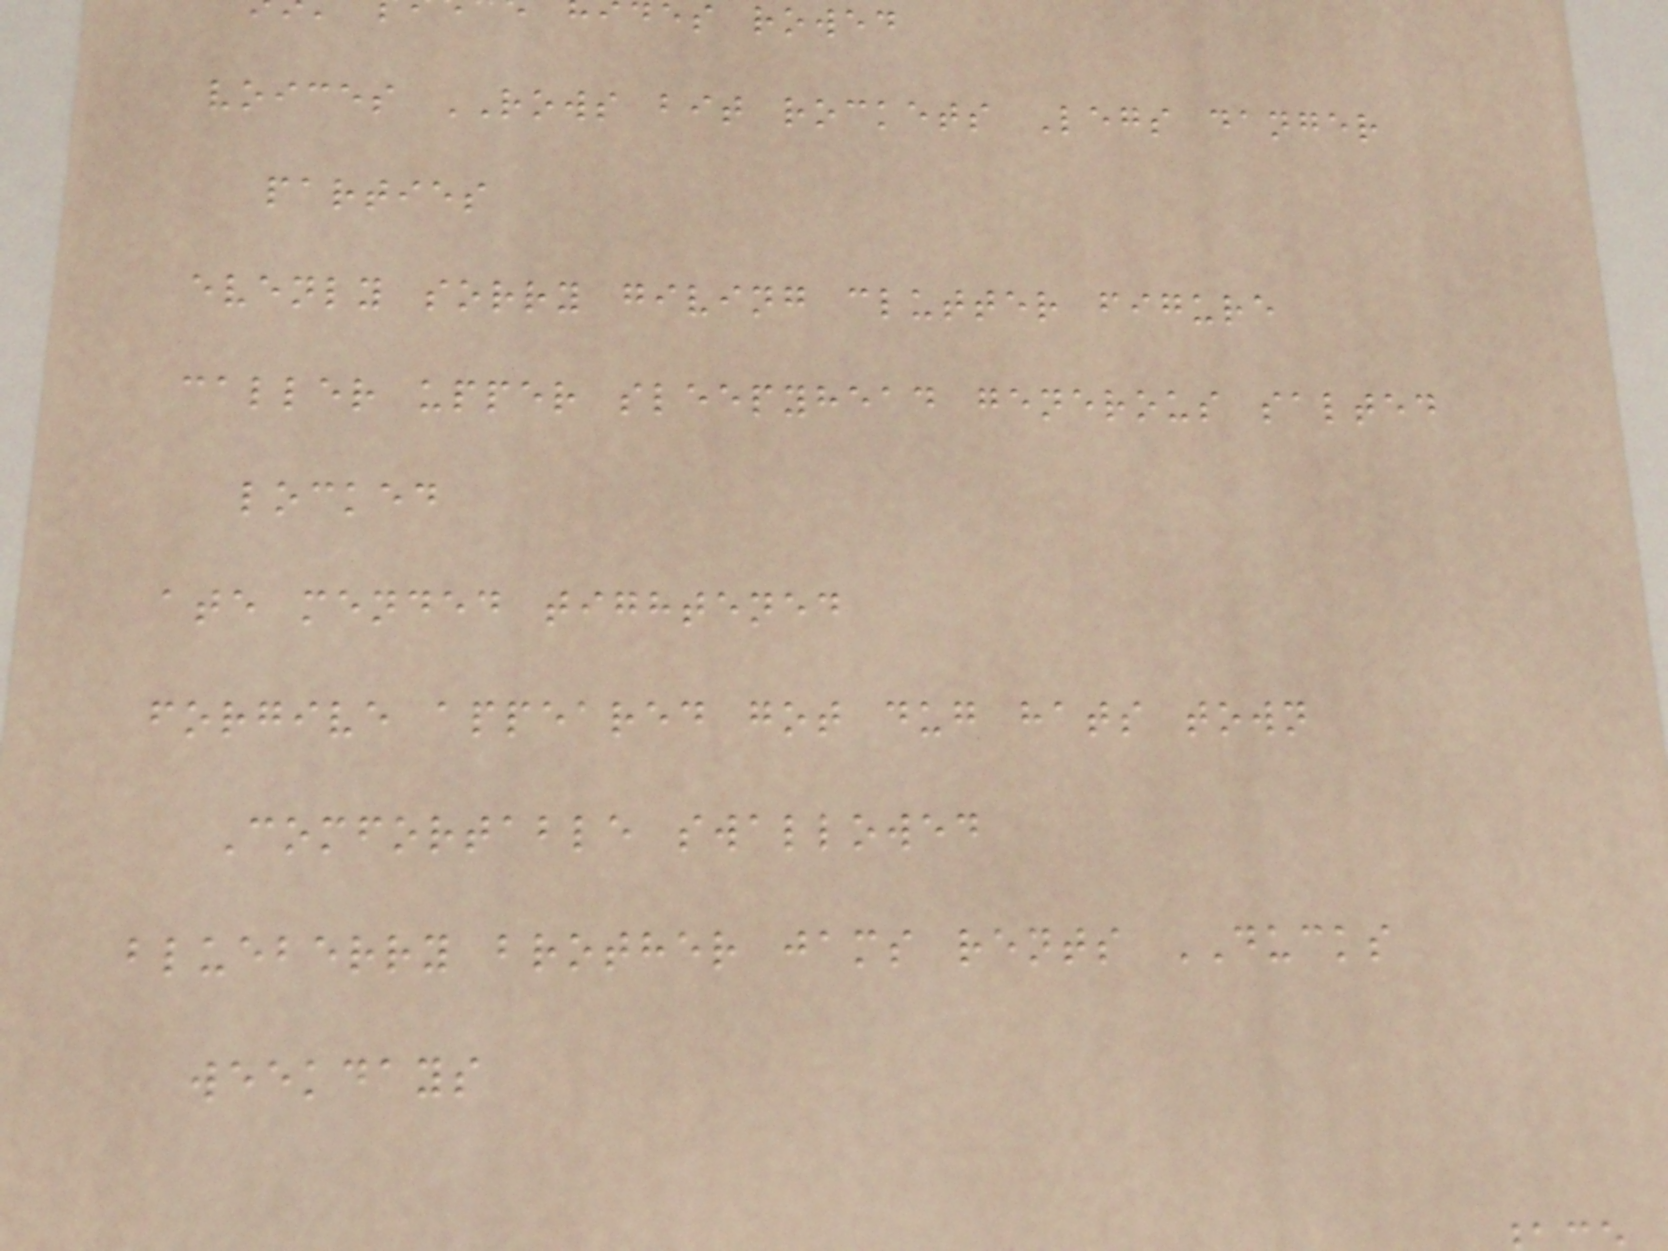des rowed
voices ROWS bit rockets Legs danger
parties
evenly sorry giving clutter figure
caller upper sleepyhead generous salted
locked
ate mended tightened
forgive appeared got dug hats town
Comfortable swallowed
blueberry brother jams rents DUCKS
weekdays
